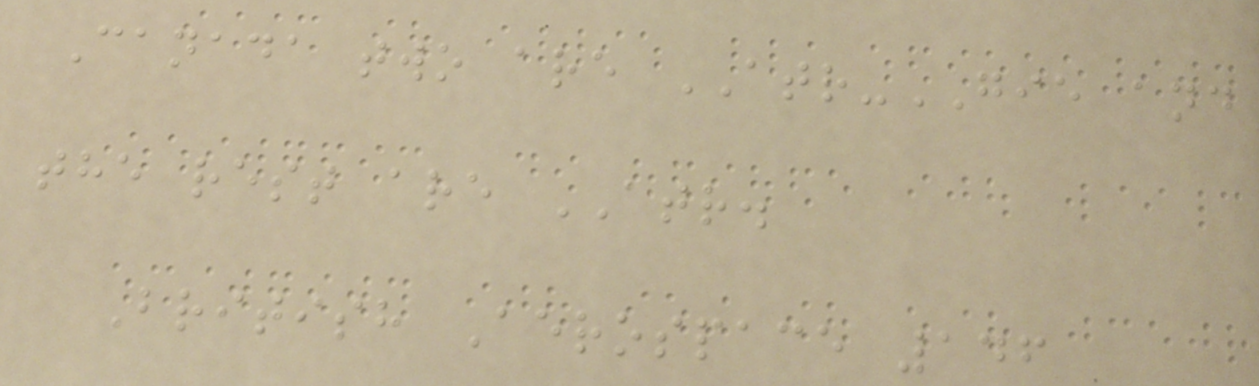Canada two are ATR-GIE and
the rest are ATR.
British Aerospace 146
